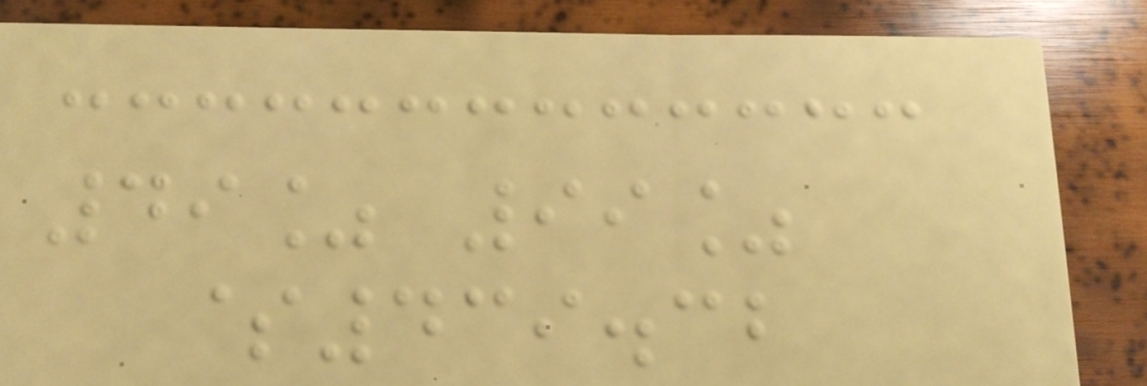49% 99%
$439.32
